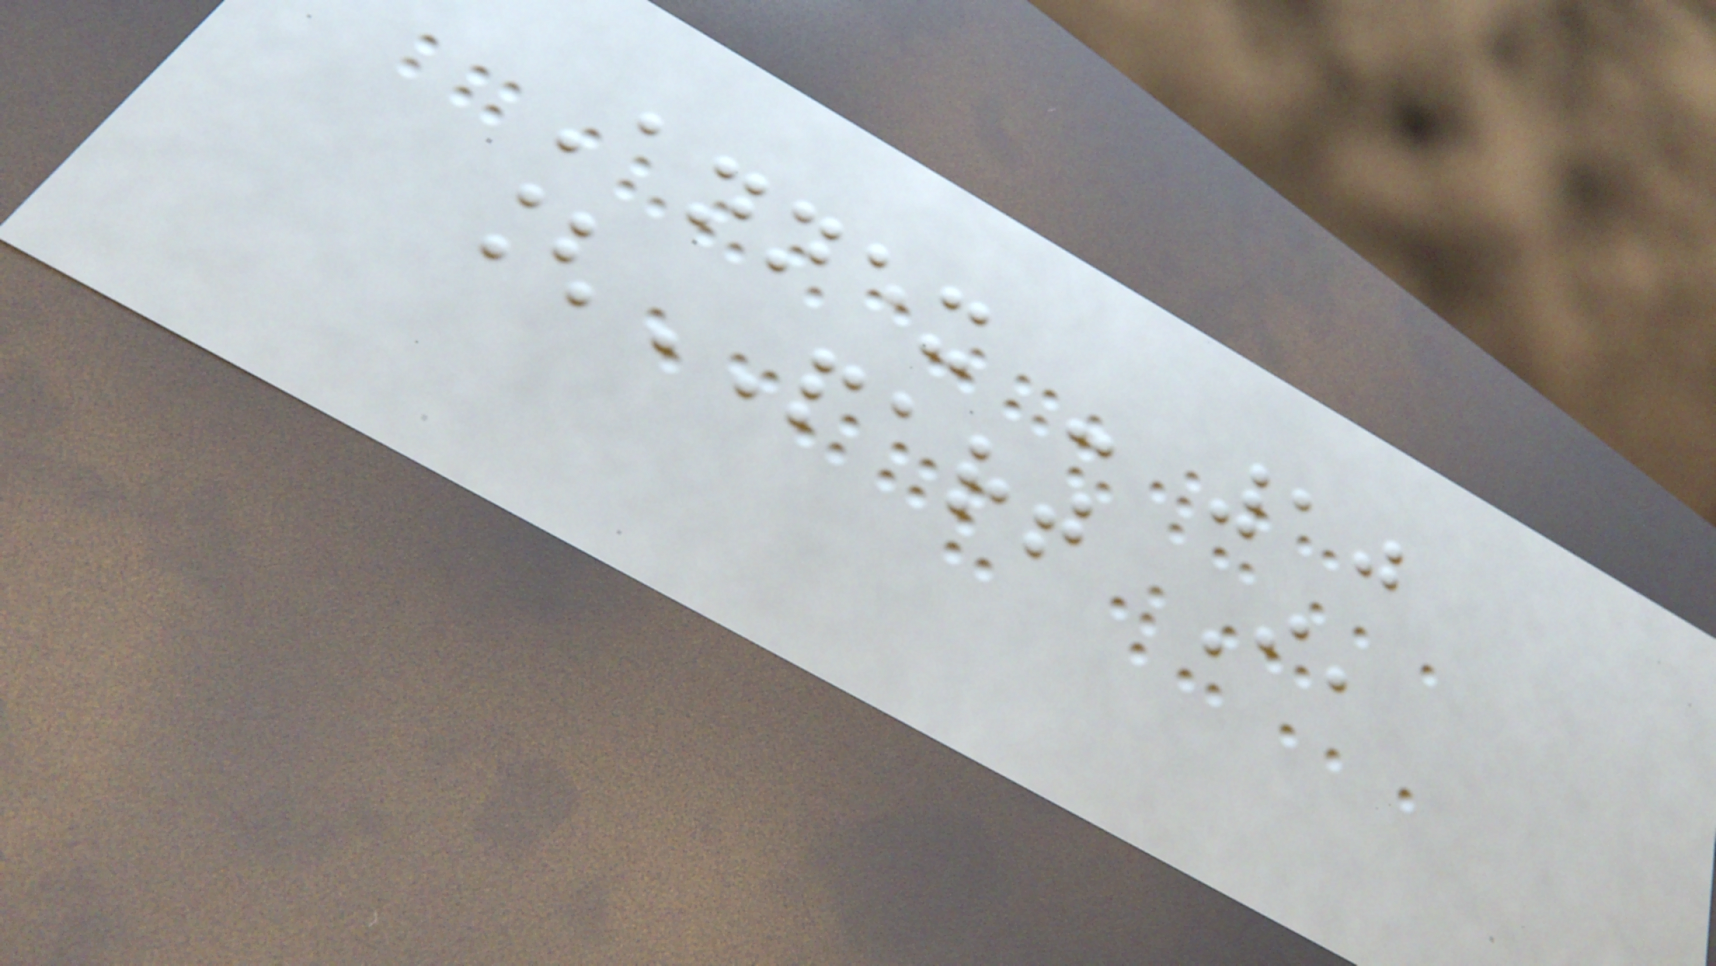Annex - 10
[PART I,
